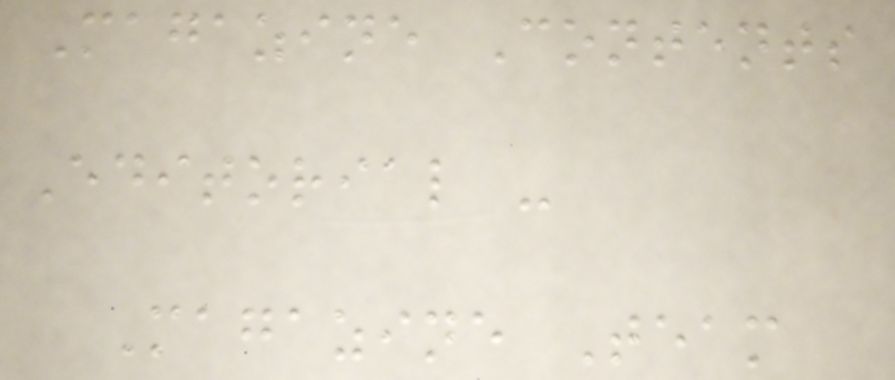Magazine Contents
Editorial -
Magazine Team
